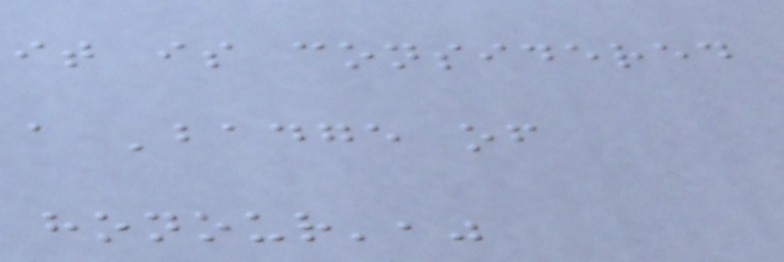it is considered
a 'badge of
honour',"
